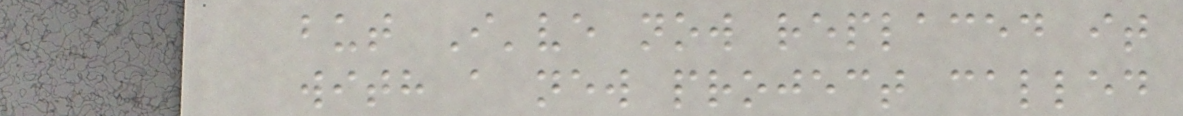but I've now replaced it
with a new project called
